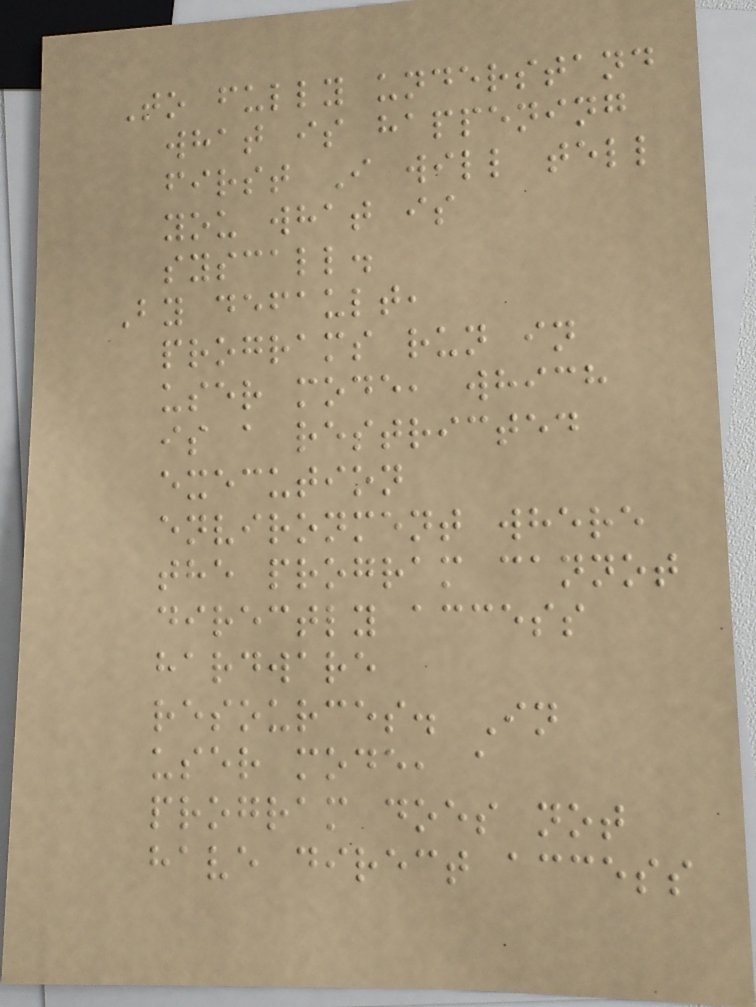To fully understand
what is happening
first I will tell
you what is
syscall.
By default,
programs run in
user mode, which
is a restricted
execution
environment where
the program cannot
directly access
hardware
resources. In
user mode, a
program does not
have direct access
